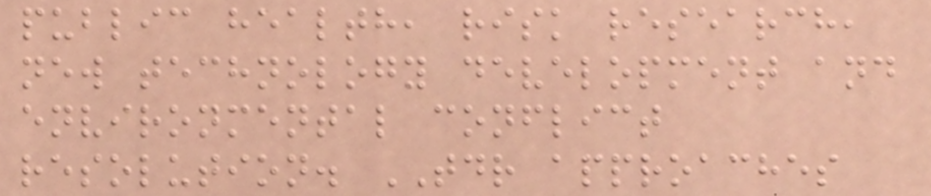public health, risk research,
new technology development and
environmental conflict
resolution. TDR approaches
